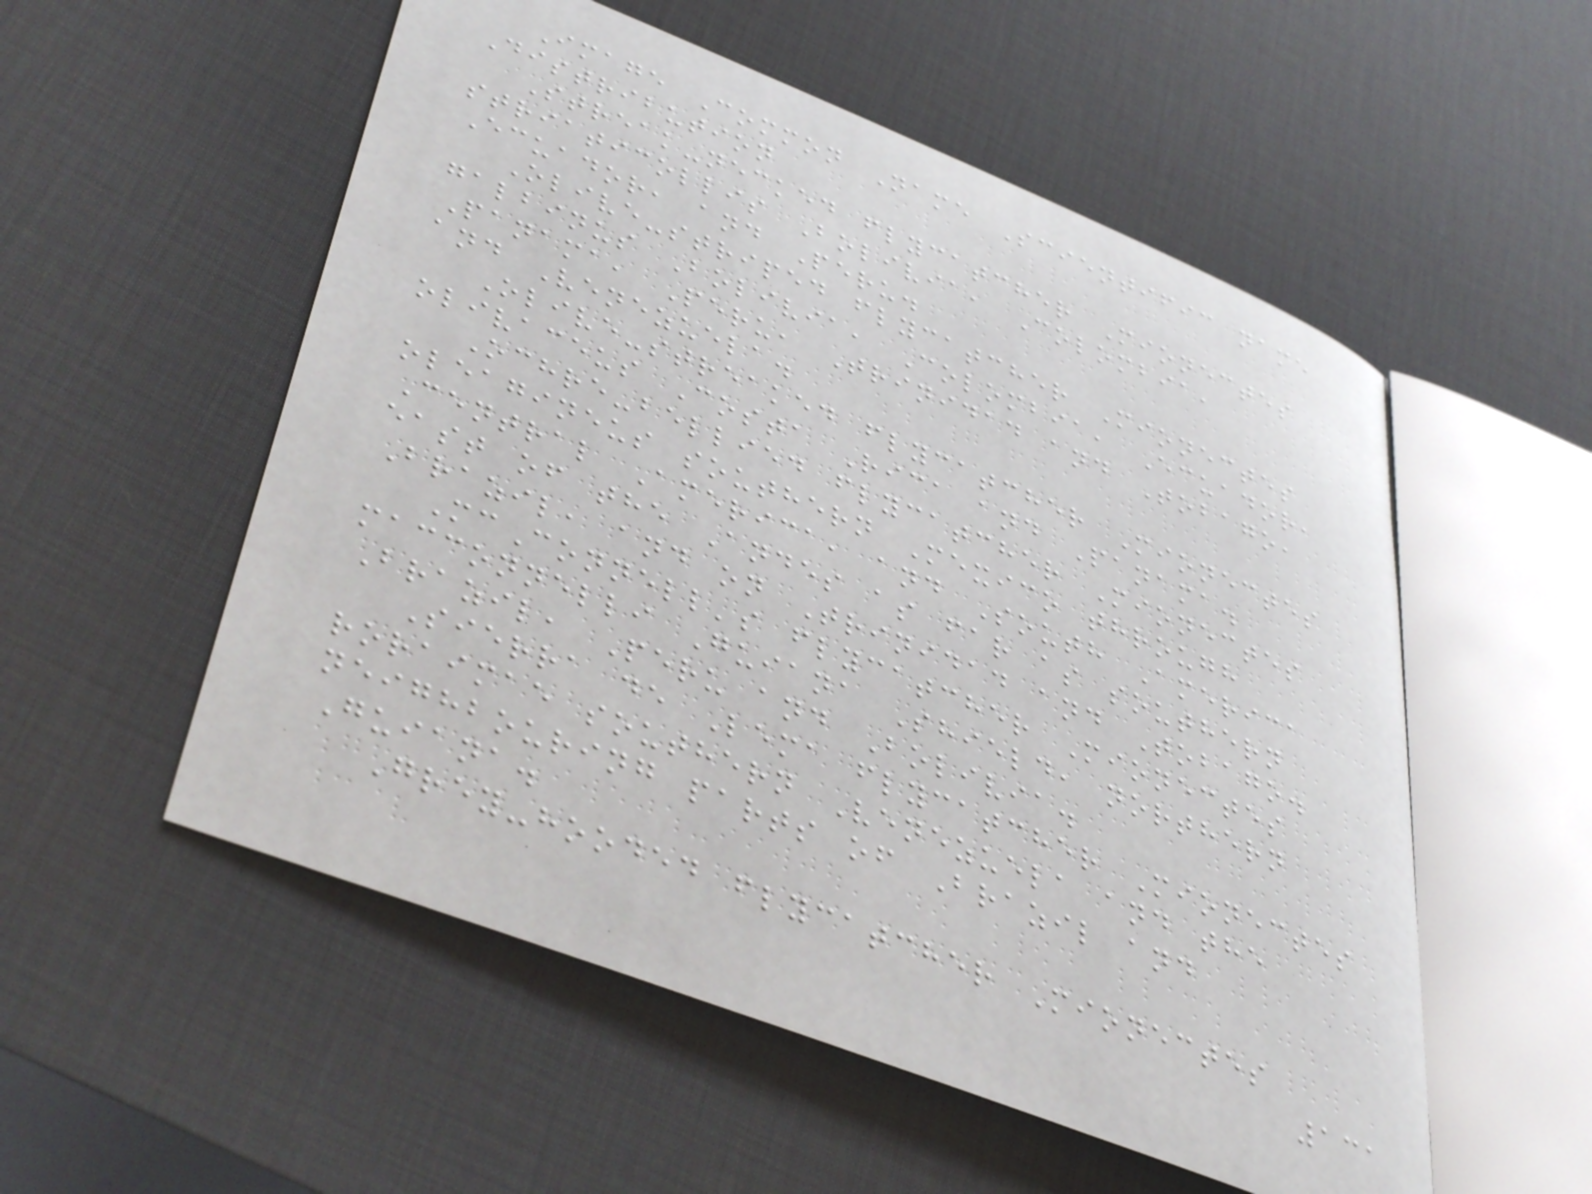Image Common Name Scientific name
Distribution
Streak-necked flycatcher Mionectes
striaticollis Bolivia, Colombia,
Ecuador, and Peru.
Olive-striped flycatcher Mionectes
galbinus Bolivia, Colombia, Ecuador,
Panama, Peru, Trinidad and Tobago,
and Venezuela.
Olive-streaked flycatcher Mionectes
olivaceus Costa Rica and Panama.
Ochre-bellied flycatcher Mionectes
oleagineus southern Mexico through
Central America, and South America
east of the Andes as far as southern
Brazil, and on Trinidad and Tobago.
McConnell's flycatcher Mionectes
macconnelli Guiana Shield, northern
Brazil, Peru and Bolivia.
Sierra de Lema flycatcher Mionectes
roraimae southern Venezuela and the
neighbouring parts of Brazil and
Guiana.
Grey-hooded flycatcher Mionectes
131
